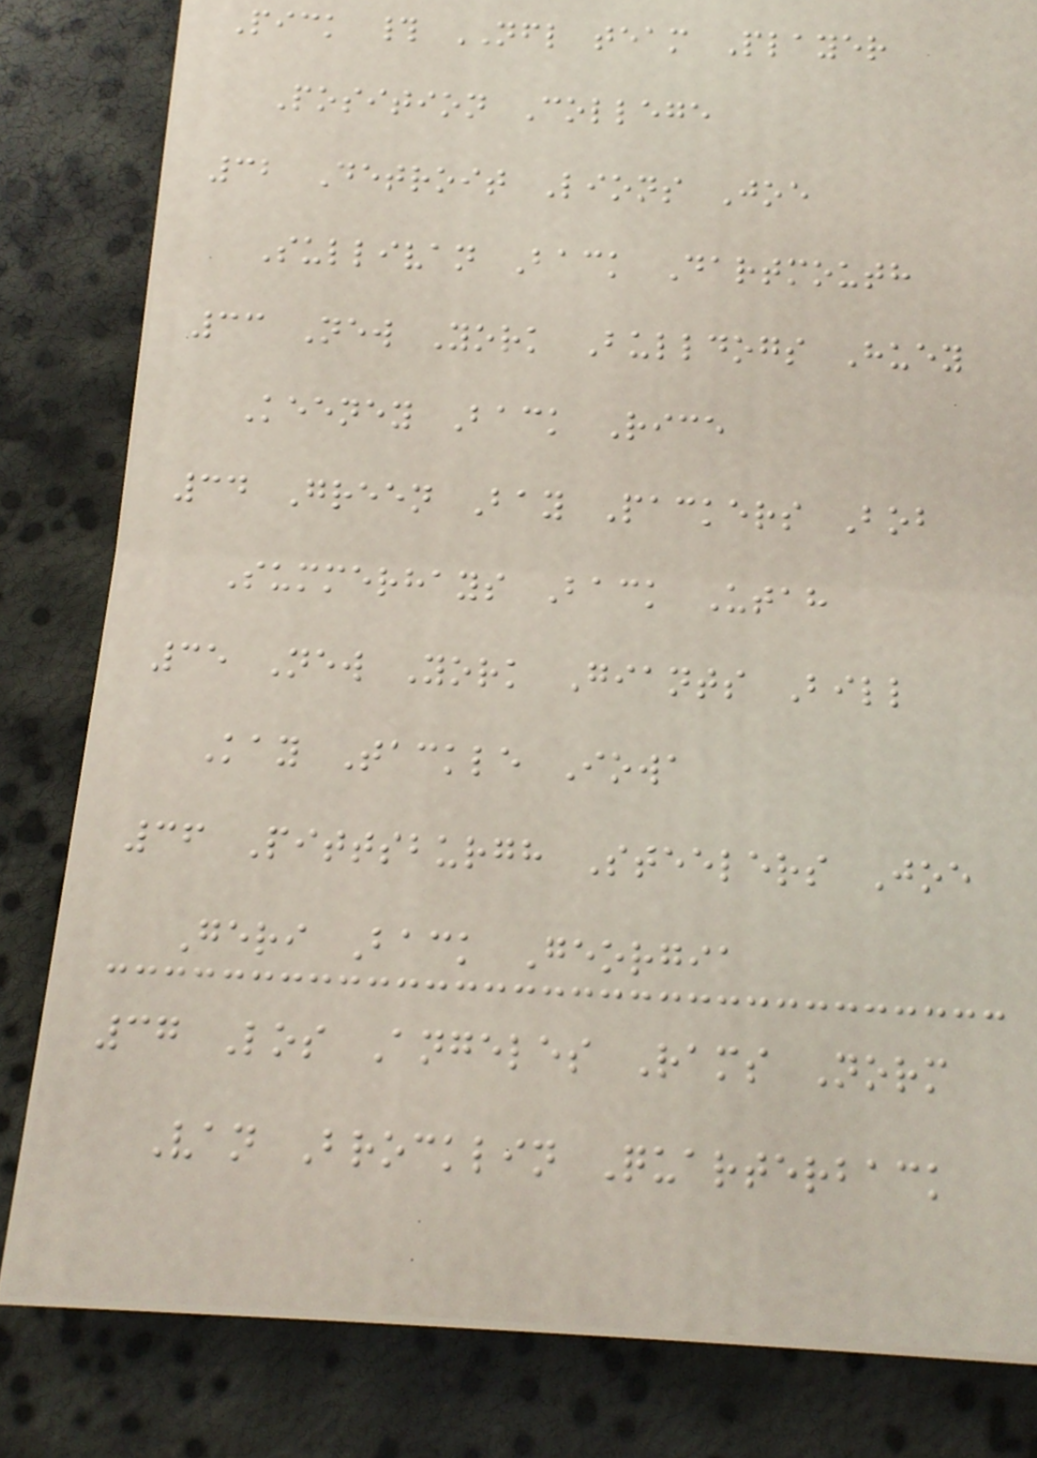Pick # NFL team Player
Position College
32 Detroit Lions Joe
Sullivan Back Dartmouth
33 New York Bulldogs Huey
Keeney Back Rice
34 Green Bay Packers Bob
Summerhays Back Utah
35 New York Giants Bill
Kay Tackle Iowa
36 Pittsburgh Steelers Joe
Geri Back Georgia
37 Los Angeles Rams Norm
Van Brocklin Quarterback
